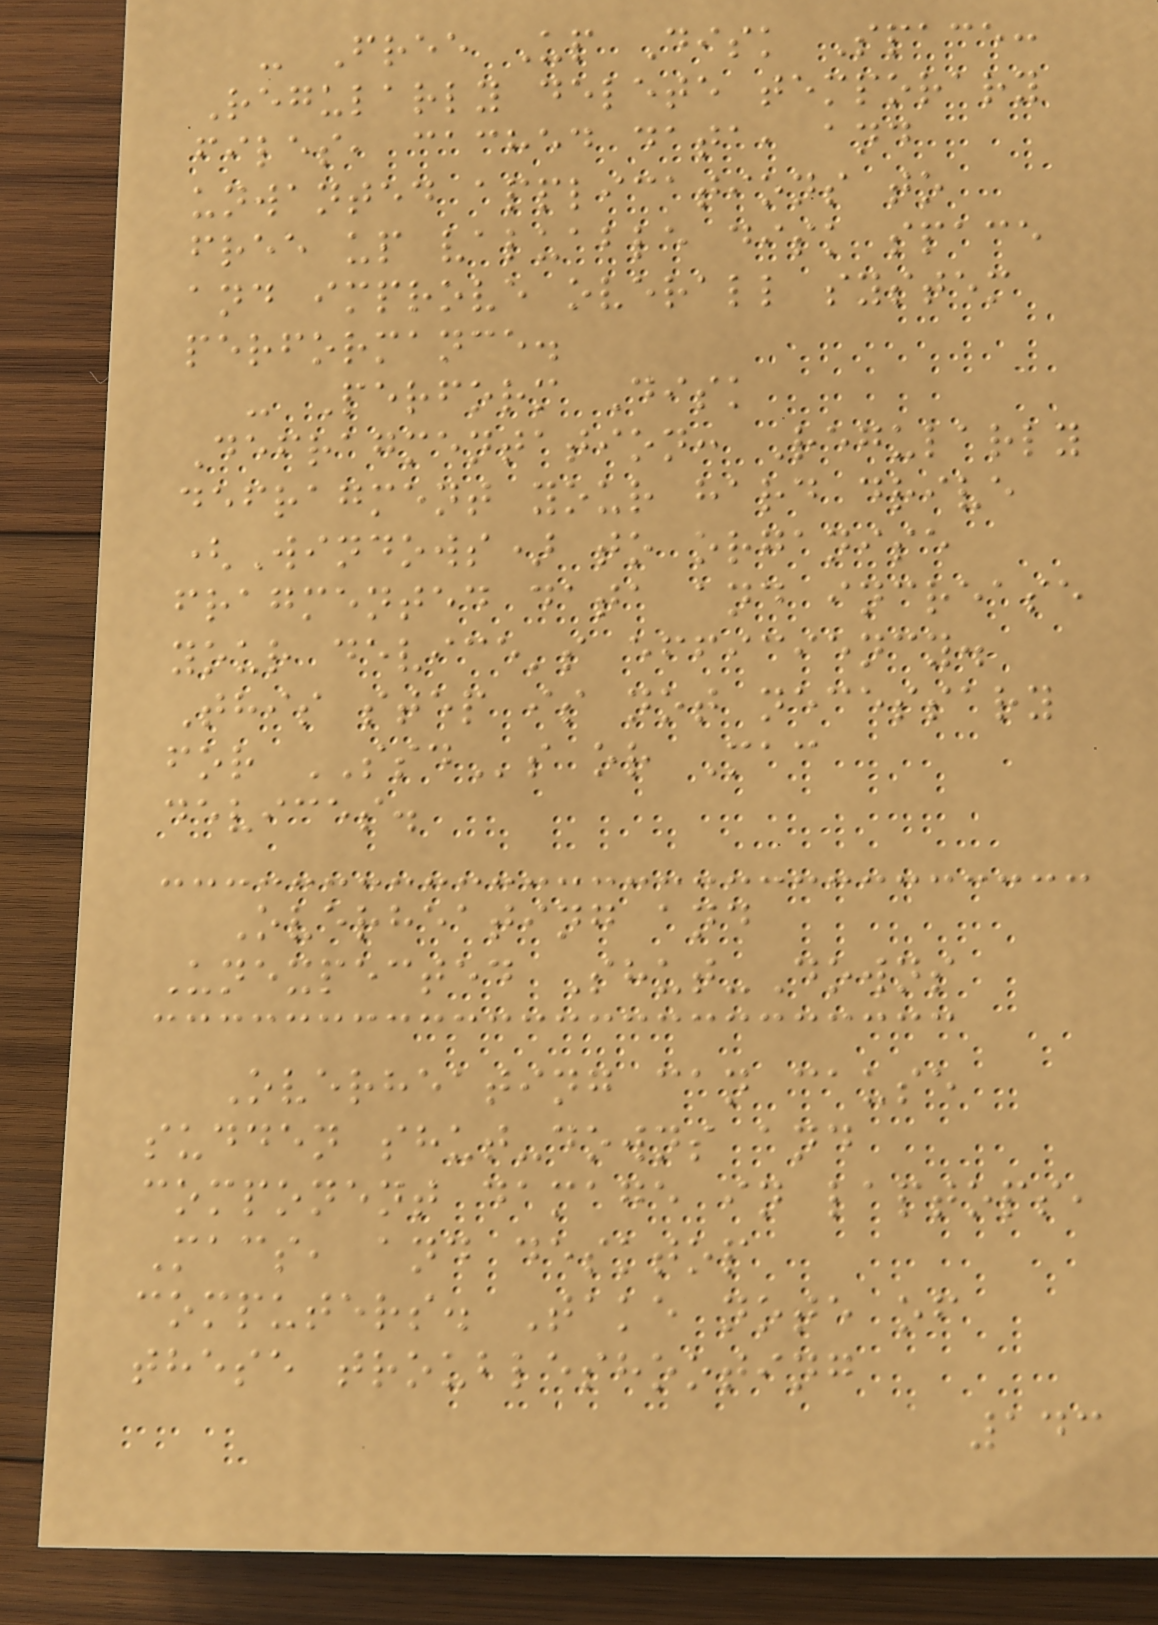- Free Up Disk Space:
Regularly delete temporary
files, cached data, and
unwanted applications to
free up valuable disk space
and improve overall system
performance.
- Perform Disk
Defragmentation: Regularly
defragment your hard drive
(Windows) to organise
fragmented data and increase
your device's efficiency.
This step is not necessary
for SSDs or Mac
devices.
Overheating and
Unexpected Shut-Downs
Overheating can cause
sudden shut-downs and
component damage in laptops,
Macs, and desktop
computers. Take note of
these troubleshooting
143
